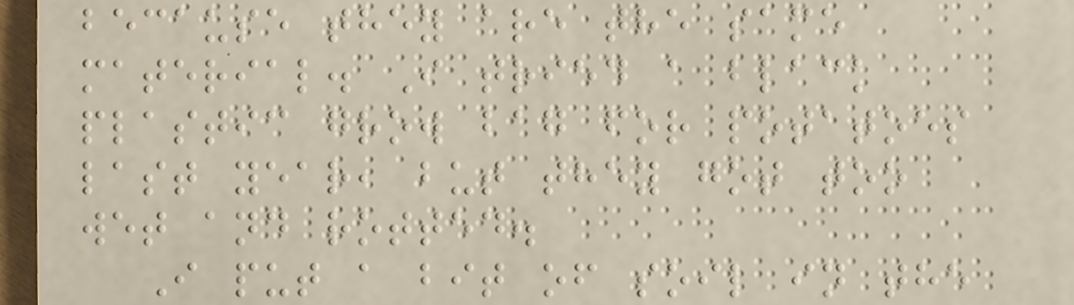because they are the same
material. I tried a black
plastic grow bag for potatoes
last year, but they got too
wet and rotted.
I put a bit of soil in the
